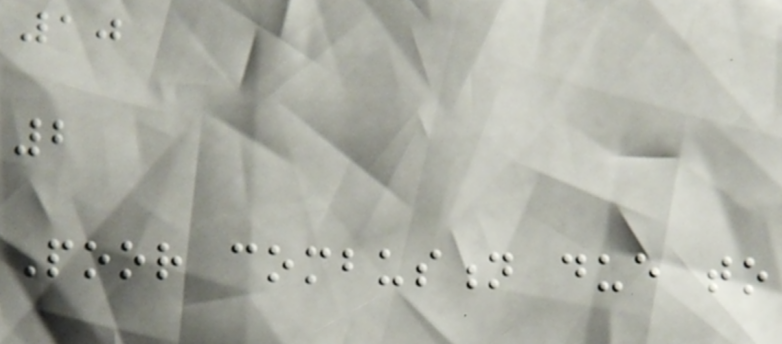10
2
Poor combustion due to
